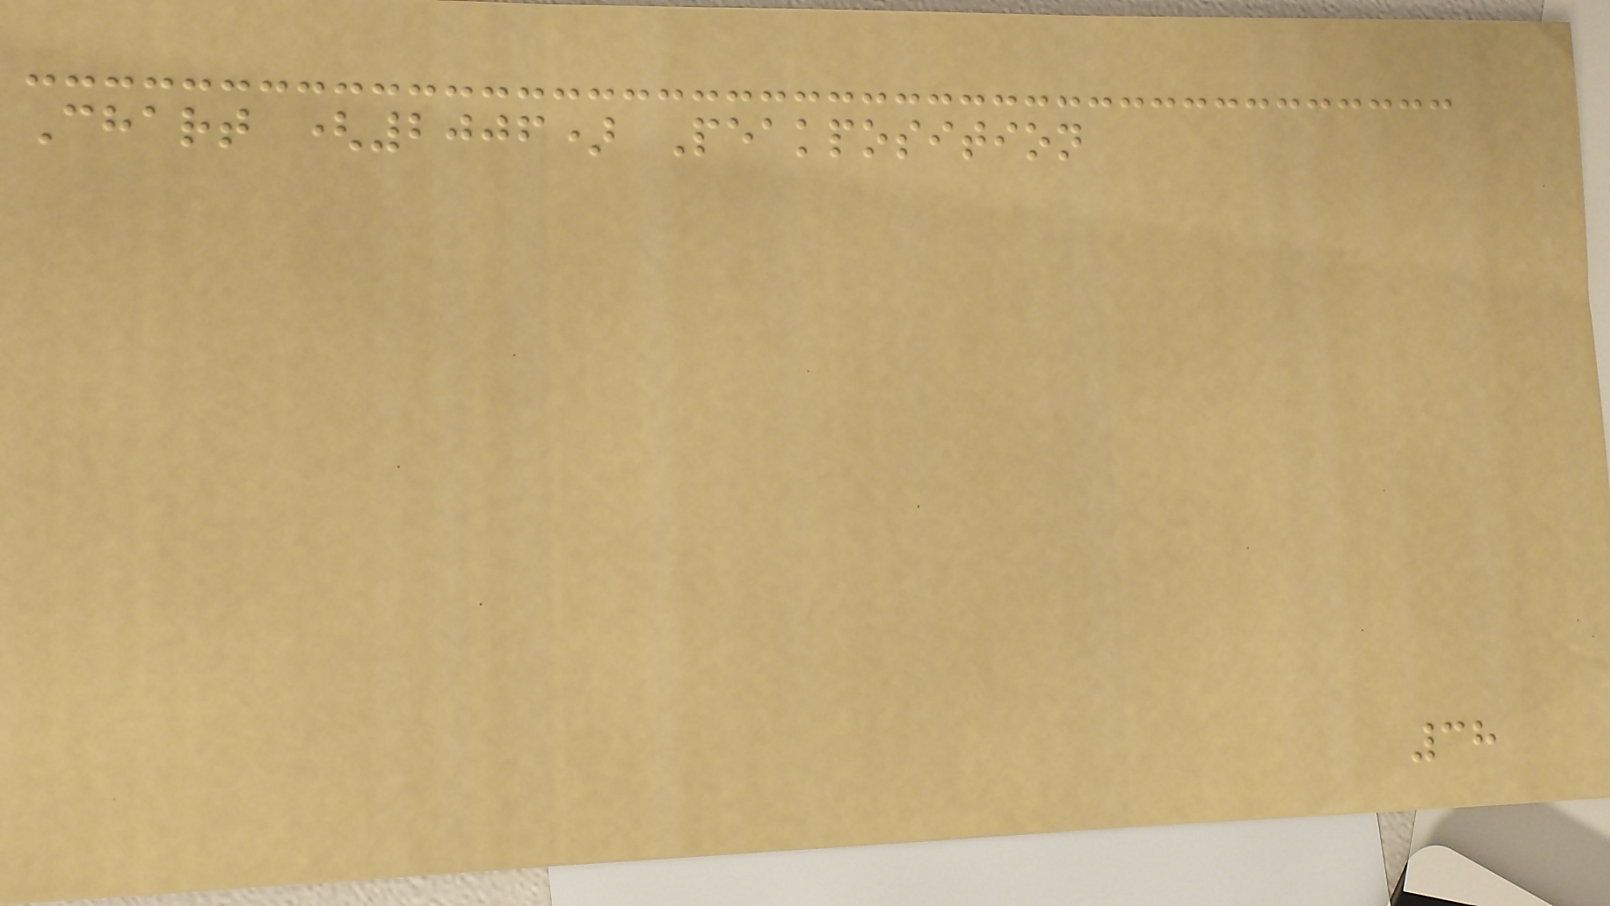Chart (2006) Peakposition
38
